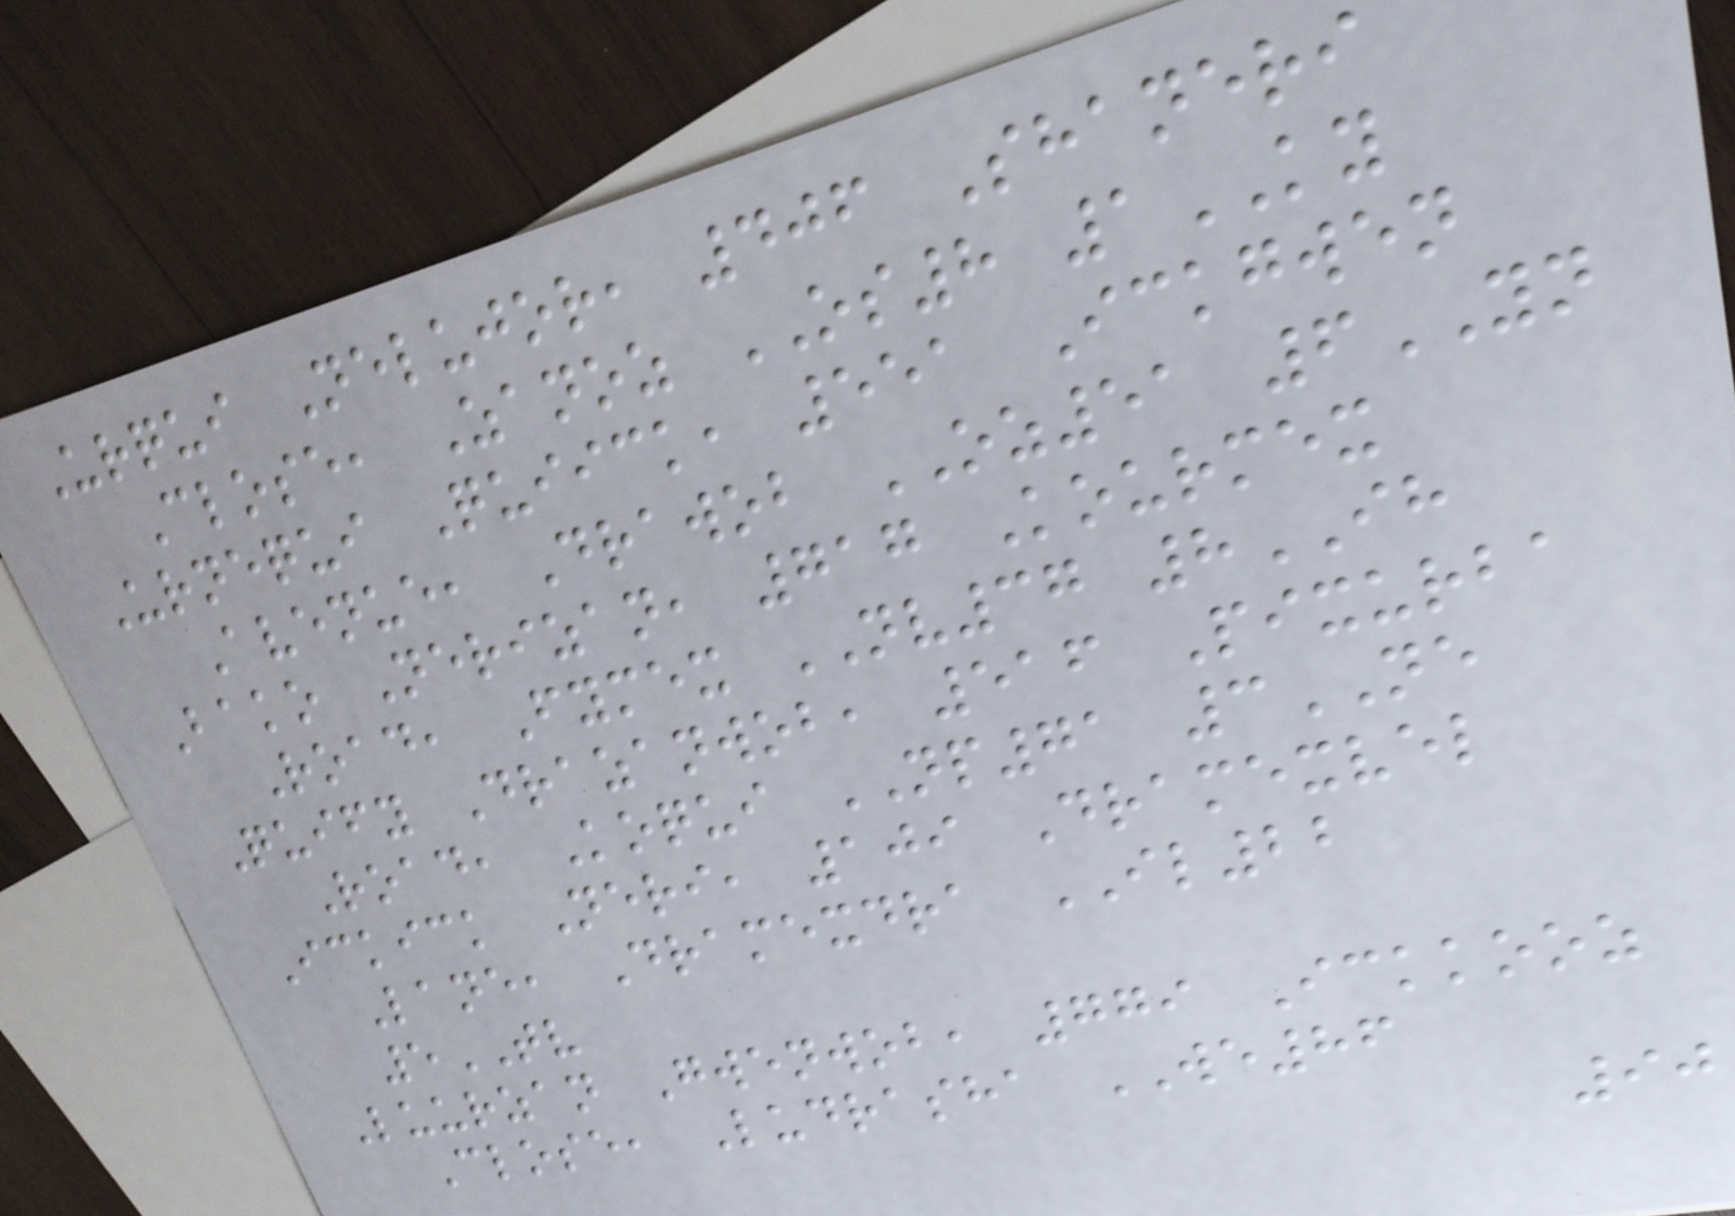Urqui Nelujor, 406 Shaneri
Close, Zanoz OS8 1KY
Urnequi Quiick, 551 Ickgwen
Avenue, Drawob OZ51 6YN
Bako Nerizan, 717 Kourmex
Road, Fymex NV37 8IH
Quify Drazanwob, 516 Pixurba
Road, Koqui NP71 3NE
Ickick Neri, 109 Dramexvel
Lane, Dramexdra IL22
5TV
Luurzan Gwenwob, 779 Ickkooz
Close, Ludrasha WE86
90
